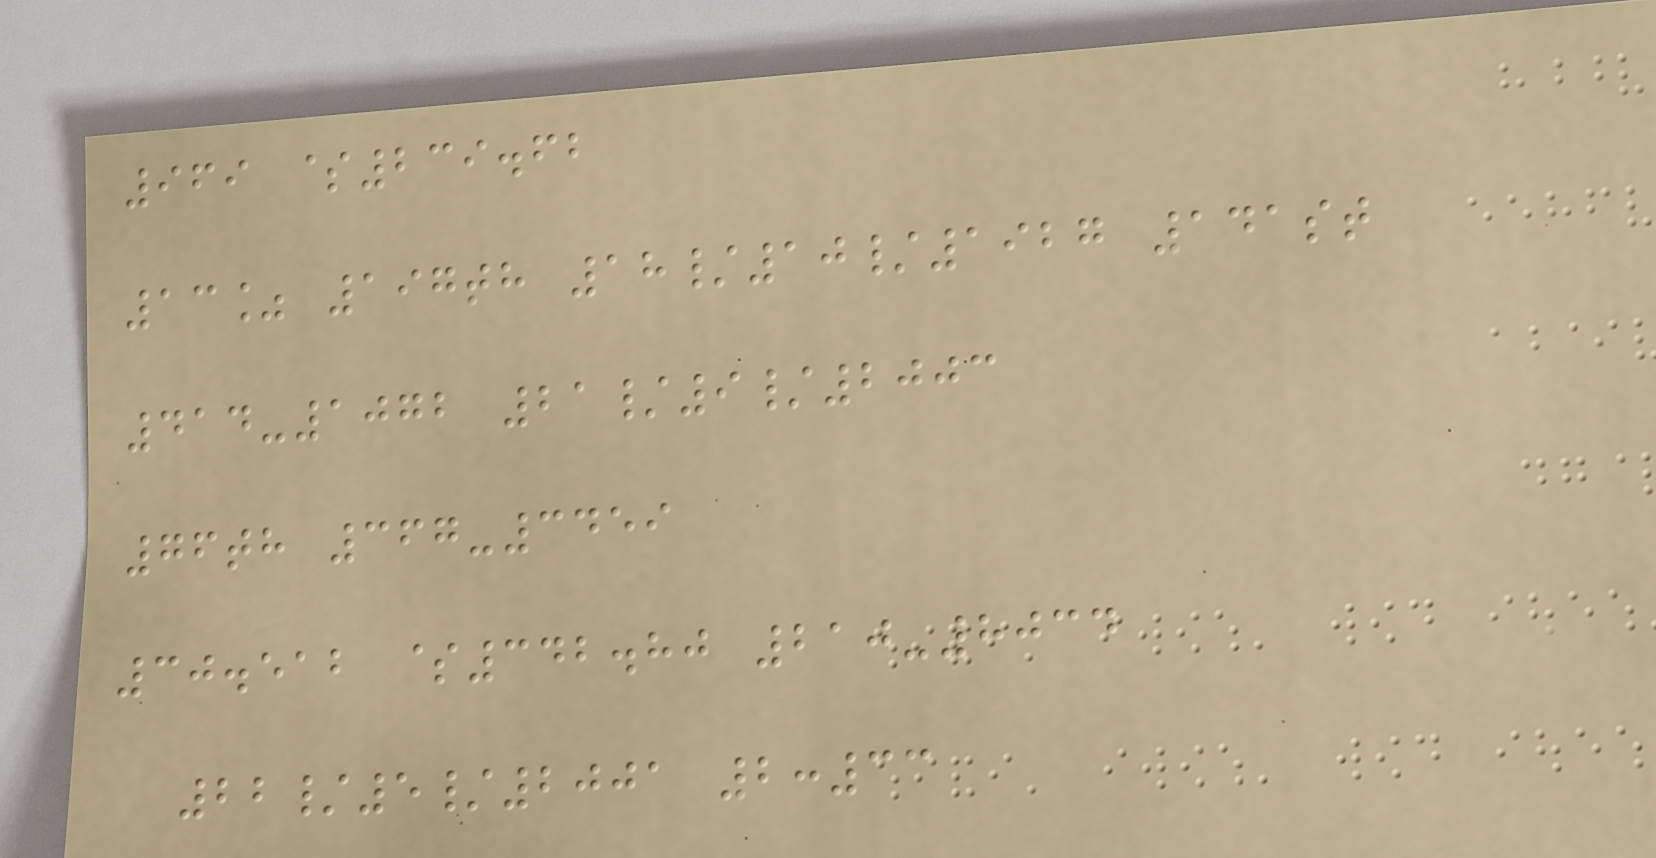969 $239.62
13% 197th 18/10/1927 141st
414-1072 21/9/2003
76th 367-3459
30.512 $342.80 210-8034
22/5/2001 2:33
